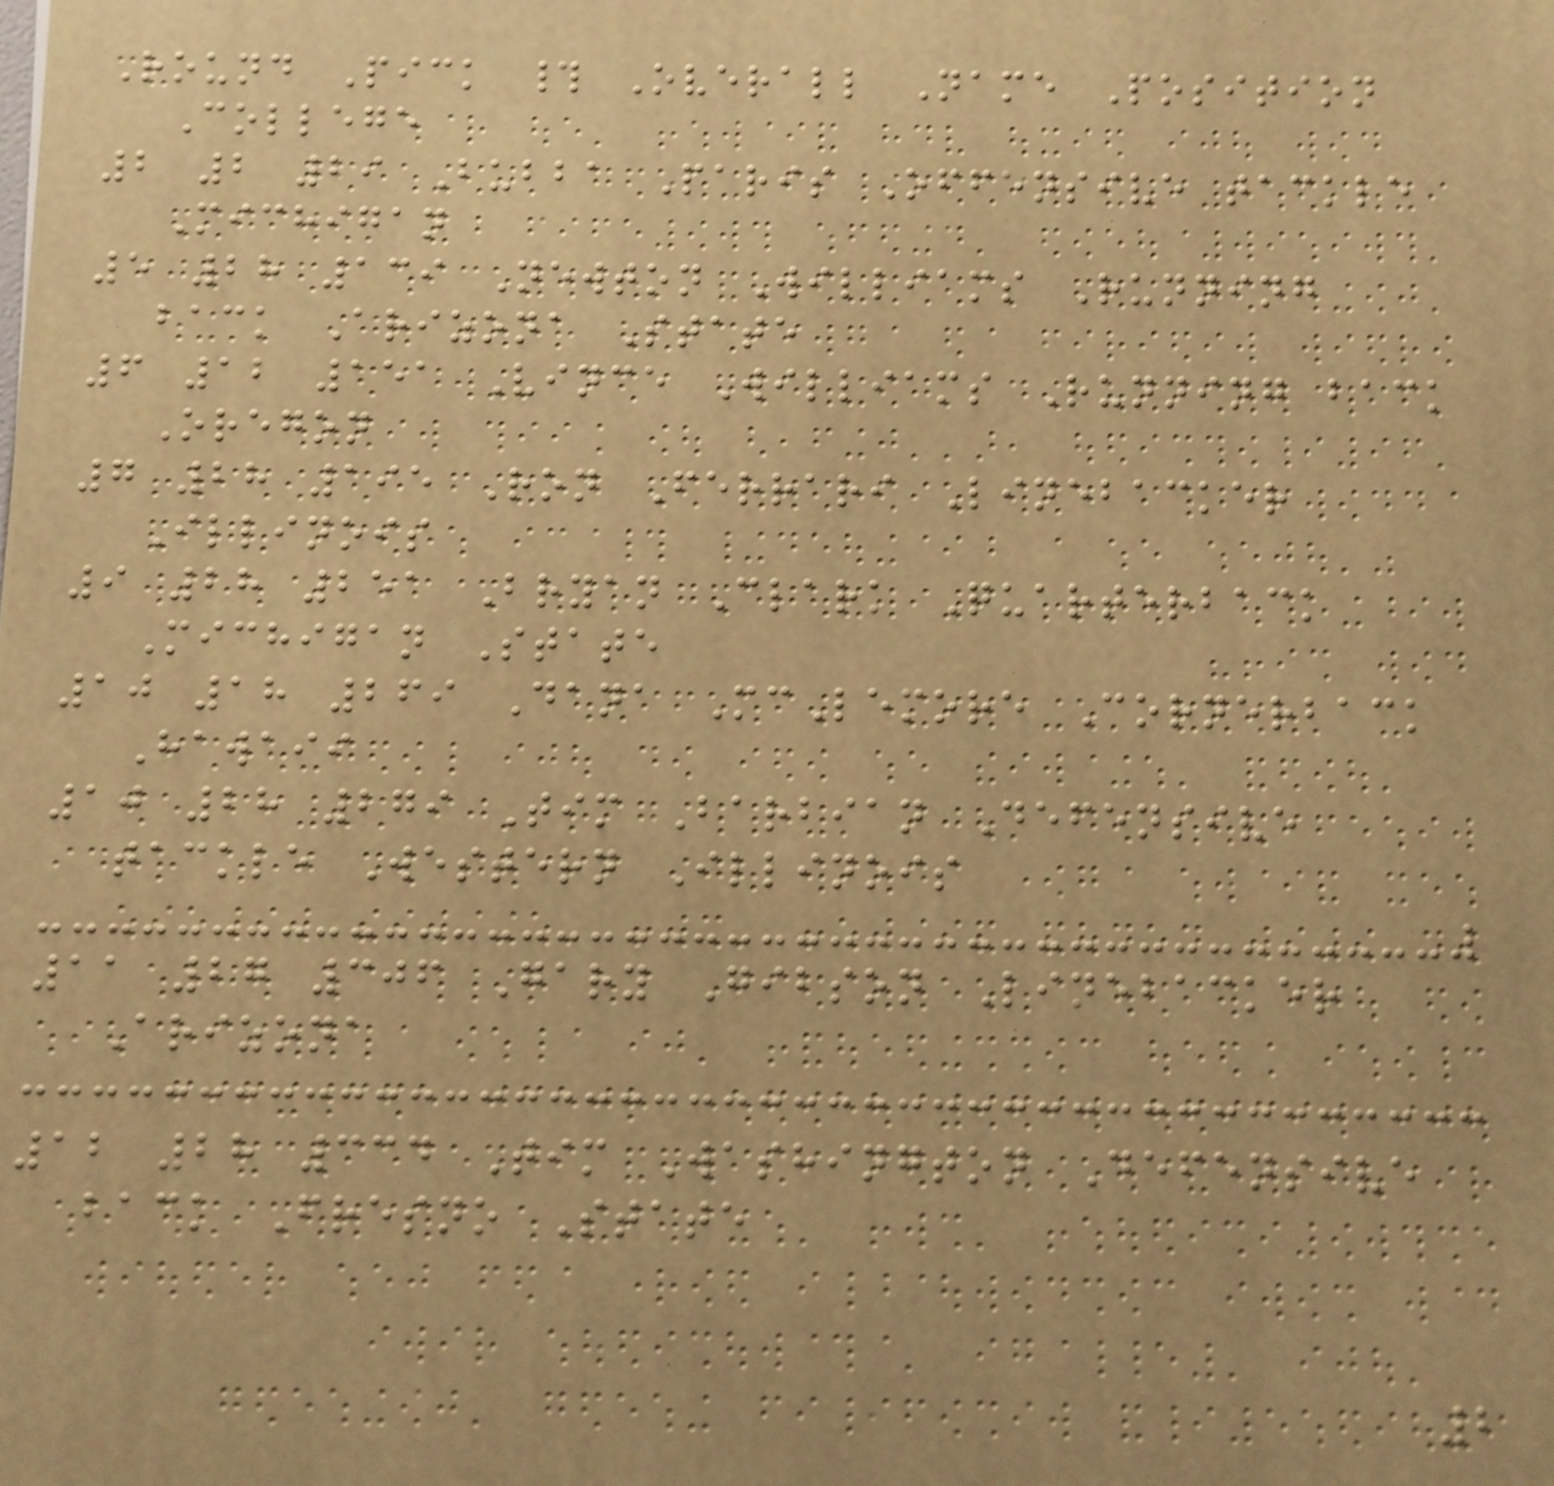Round Pick # Overall Name Position
College
2 2 29 Bubba Paris Offensive tackle
Michigan
5 28 139 Newton Williams Running
back Arizona State
6 12 151 Vince Williams Running back
Oregon
7 28 195 Ron Ferrari Linebacker
Illinois
9 28 251 Bryan Clark Quarterback
Michigan State
10 18 269 Dana McLemore Cornerback
Hawaii
10 28 279 Tim Barbian Defensive
tackle Western Illinois
11 27 306 Gary Gibson Linebacker
Arizona
12 28 334 Tim Washington Defensive
back Fresno State
2
